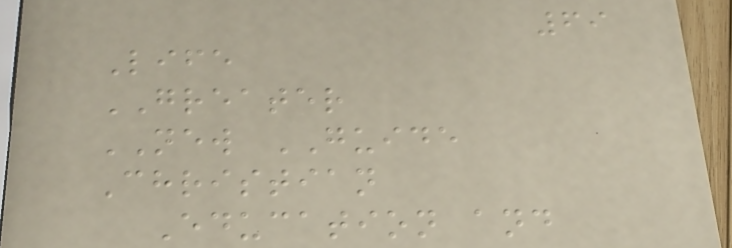69
Life
GREATER
NEW GUIDE
Christian
Education and
